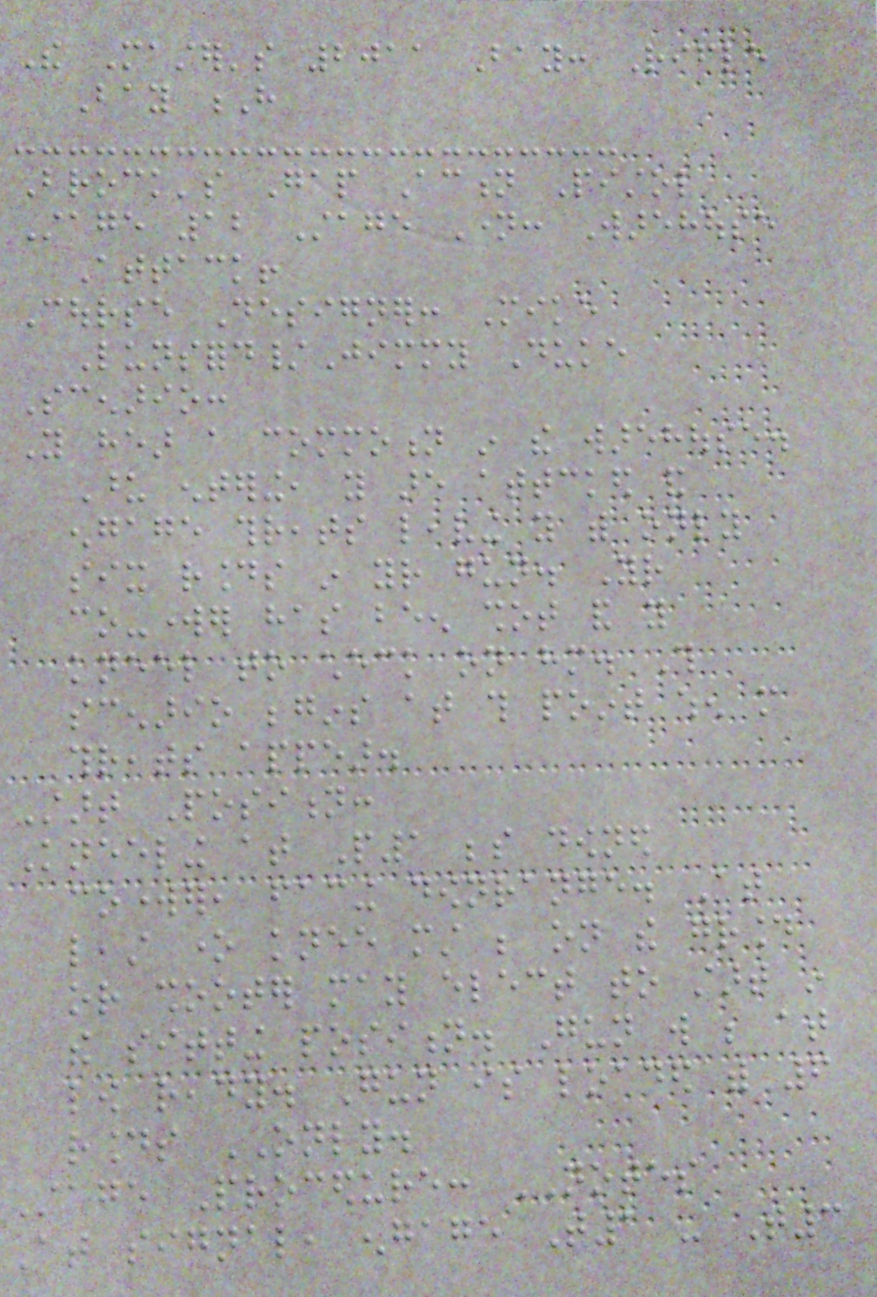The Master's 2011 Bay: Rifle
Bay H
Brock's Gap Action Pistol
Stage 12 Stage Name: Warehouse
Attack!
Course Designer: Mike
Lunsford/Jimmy Duke
Scenario:
You hear a commotion in the warehouse.
Upon entering, you are attcked and
engage threats leaving you with only
six rounds in your gun. Your
co-worker has been shot and you
kneel to check on him. This
scenario begins at this point when more
threats appear.
Start Position:
Kneeling at P1 beside downed
coworker, facing downrange. At
least one knee must be on the ground
or shooter may elect to start in
the sitting position. Gun will be at
low ready. Gun is loaded with 6
rounds ONLY.
Stage Procedure: NOTES
At signal, engage T1 - T3
